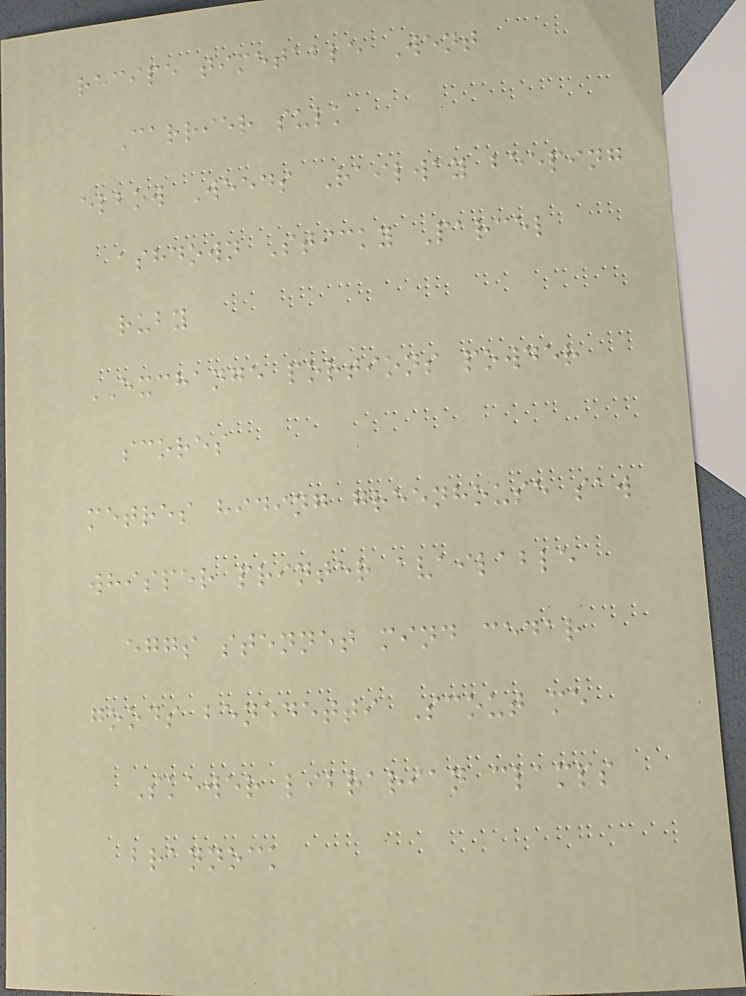recipe timetable Went
Carrier sulk
elbow Weeds Railway beeping
ashdown Sticky Parcel
ruby
EXCHANGE portions powder
scores
metres hiding greenhouse saw
whisper printer available
eggs stennet mind cedar
goods benedetti Scout me
Skewer librarian clamps
brannock
